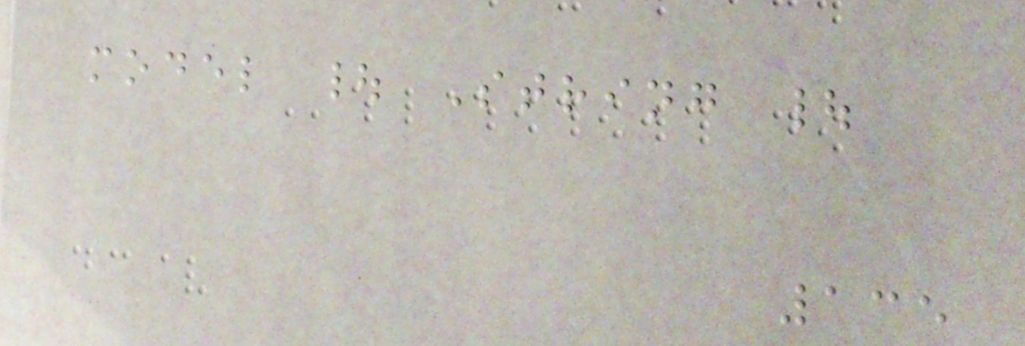model | String |
135
